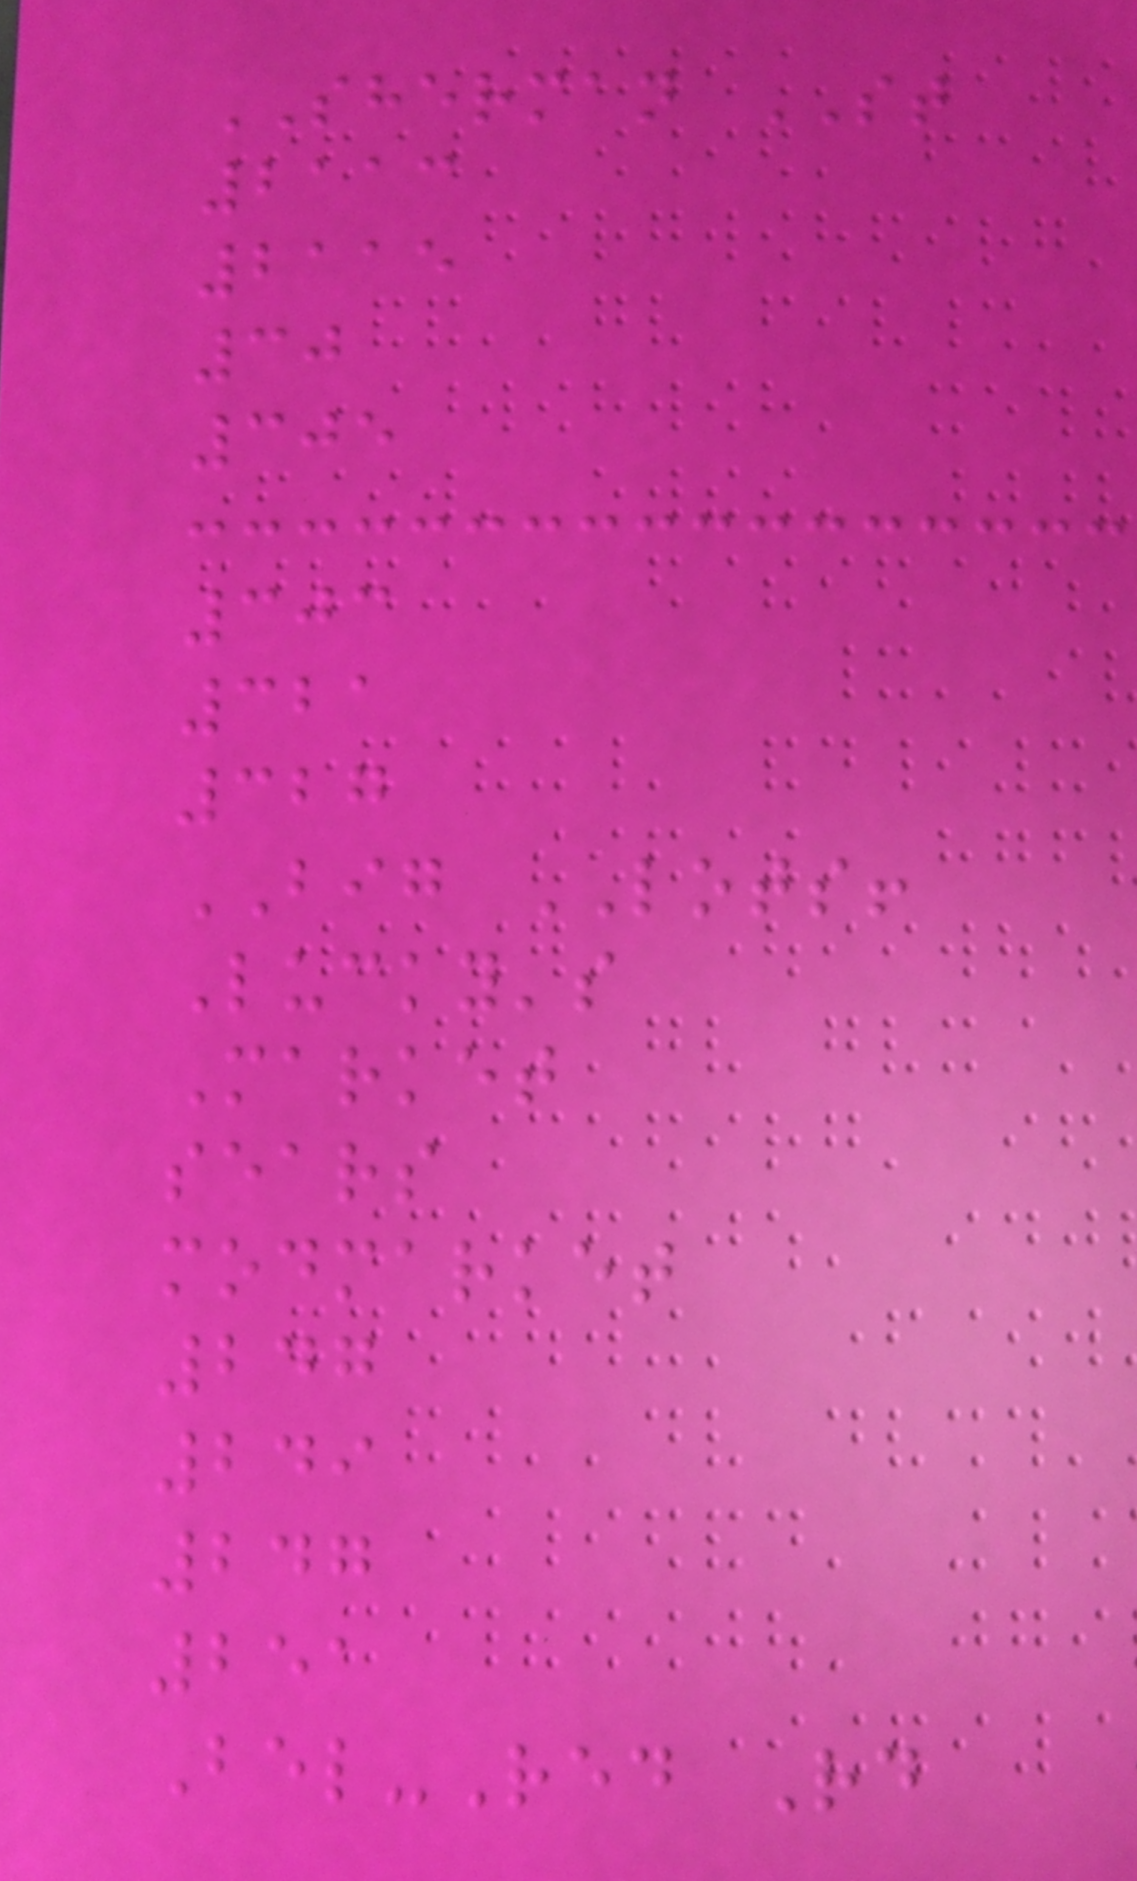SHERMAN ST
2113
2115
30
305
303
321
327
BIG LOTS!
Lucky's
Market
sears
modmarket
247
249
247
251
Bel-Red Rd
